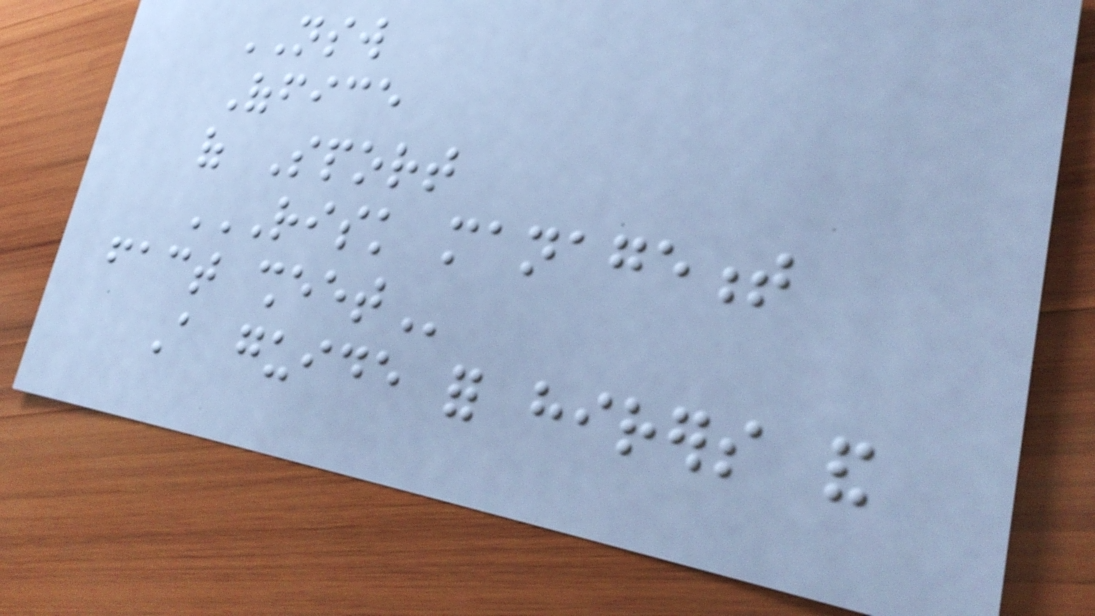NSW
Office
of Sport
RISK MANAGEMENT
FACT SHEET
A guide for hirers and
